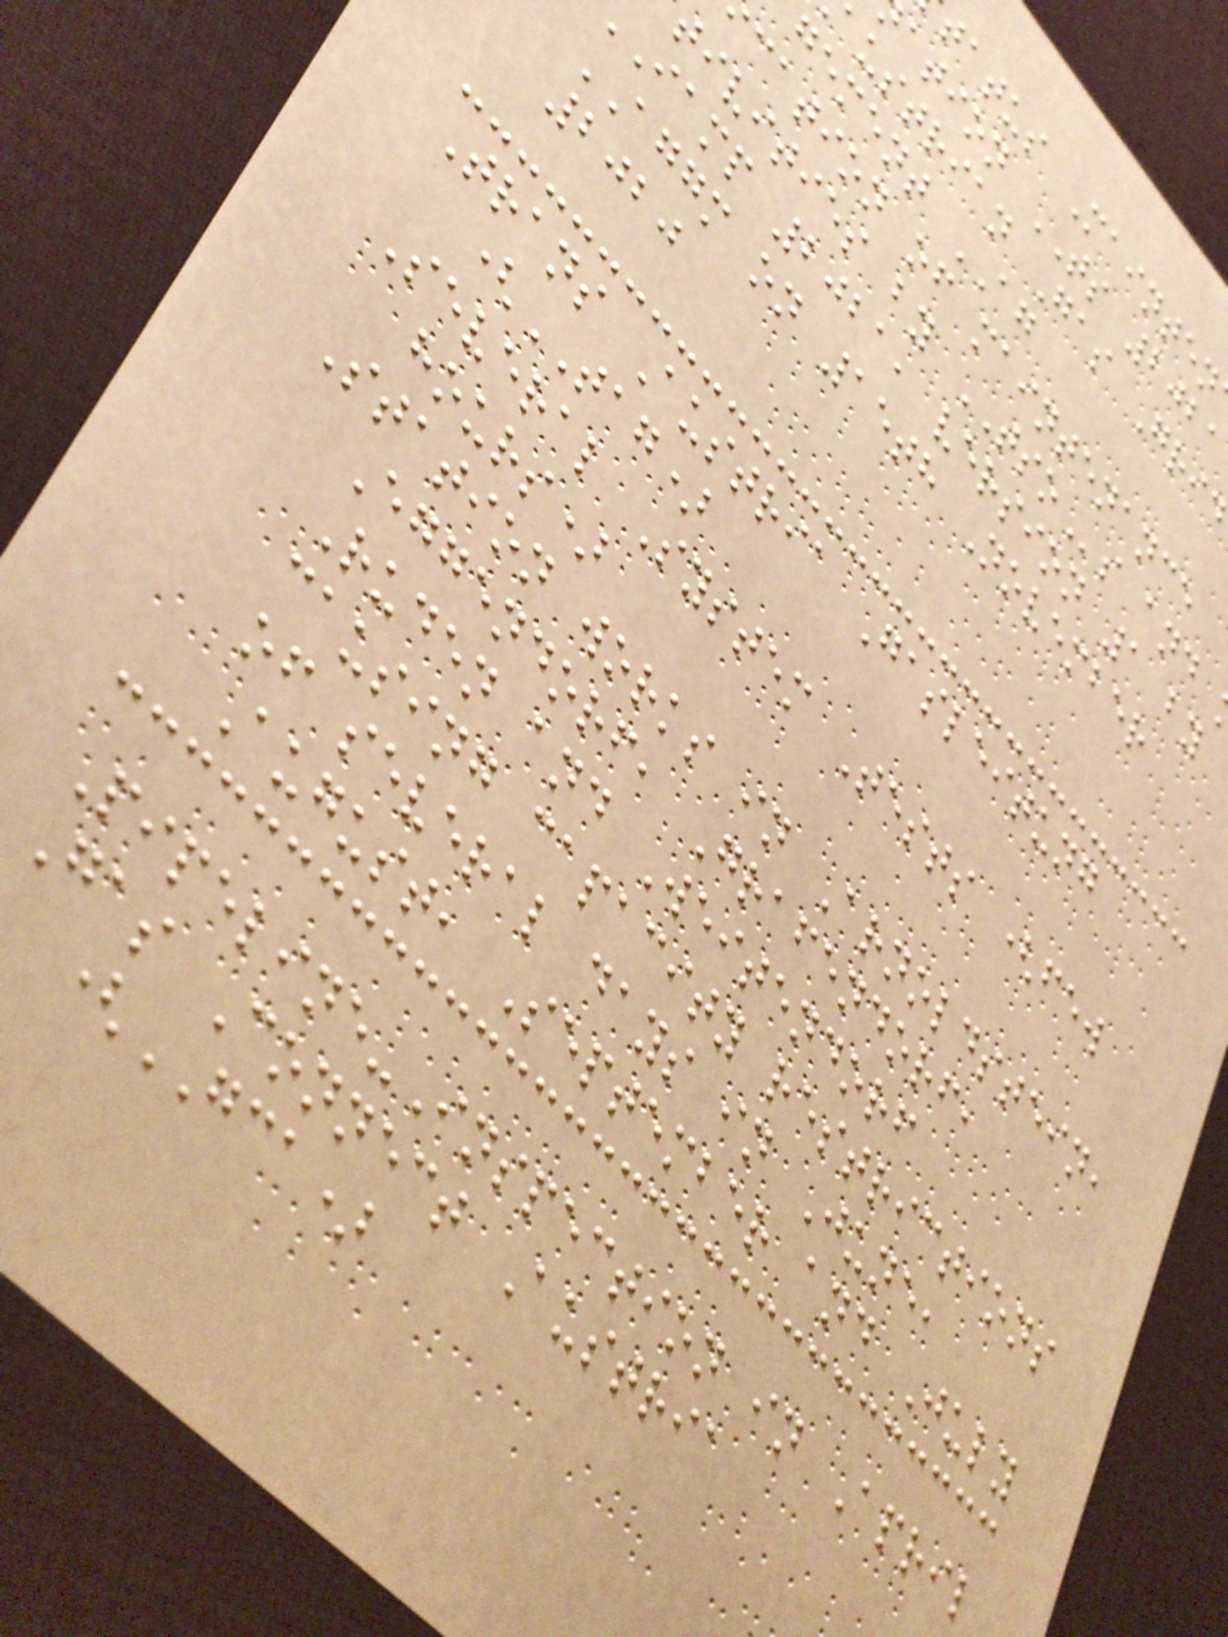tatus Mainten
ation TS 2021
austrian Gas Gri
gement AG
cation of maintenance
tivities by TSOs and
iamp 2021, version 1 by
AGGM on 15th November
2020
Trans Austria Gasleitung
(TAG)
Several System Tests (few
hours)
Station works in Arnoldstein,
Eggendorf, Grafendorf,
Ruden and Weitendorf
causing capacity restrictions
of several days in June,
August, September and July
Pipeline-Inspection in April
Gas Connect Austria
(GCA)
